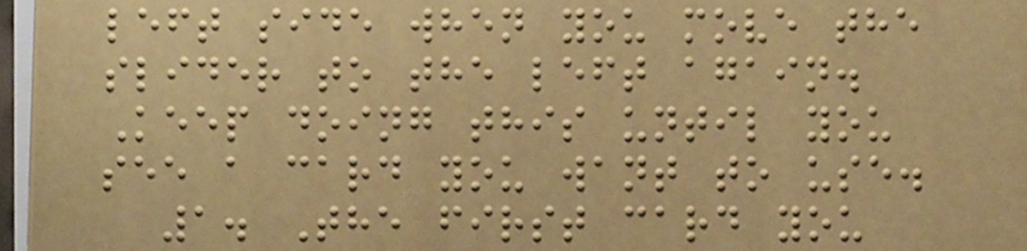left side when you move the
slider to the left again.
Keep doing this until you
see a card you want to use.
1. The first card you
